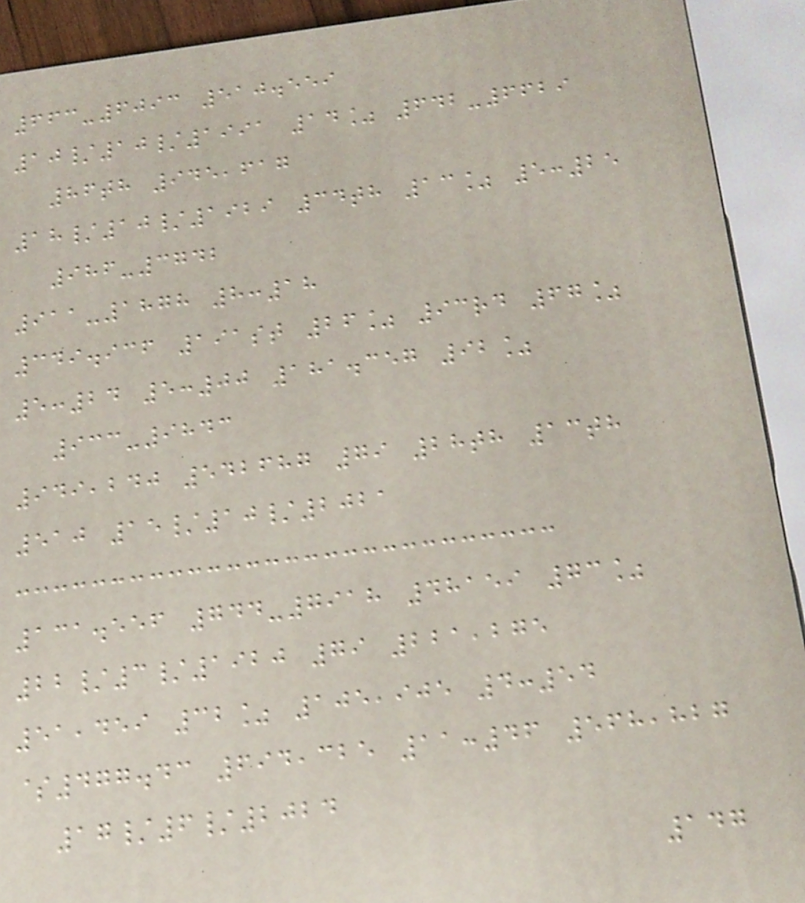663-6093 510.559
10/10/1991 14% 642-6629
86th 945,617
18/10/1929 34th 13% 5:25
986-3742
911-1878 8:18
349.936 191st 26% 93rd 67%
5:24 5:00 181.357 92%
933-9843
949,240 542687 79 28th 13th
510 15/10/2021
131.556 744-7918 48159 73%
22/3/1920 79 221,275
51,459 32% 105,905 4:54
$477.43 694,325 11:46 568,827
17/6/2024
147
